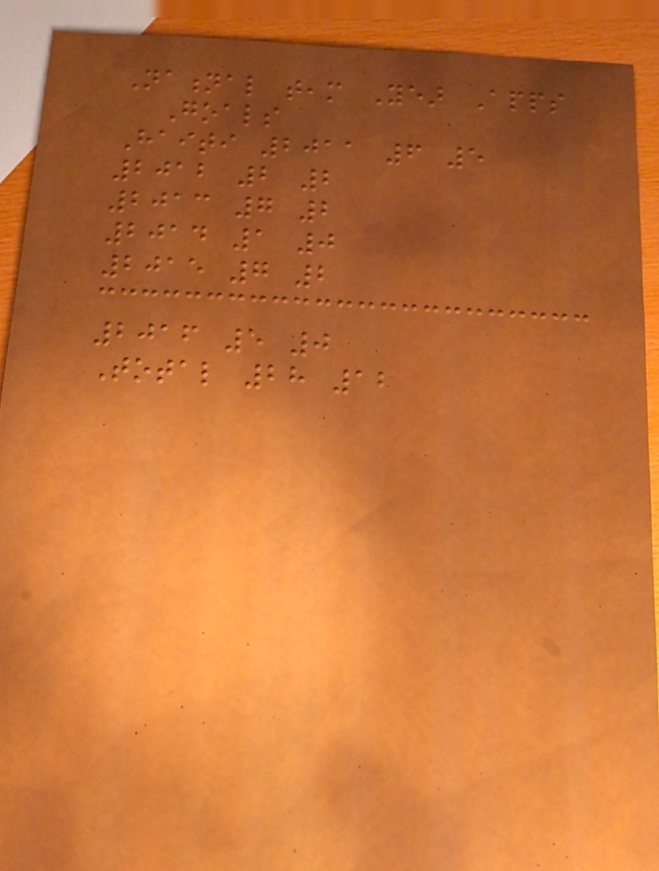National team Year Apps
Goals
Haiti 2011 6 5
2012 2 2
2013 7 2
2014 1 0
2015 7 2
2016 5 0
Total 28 12
